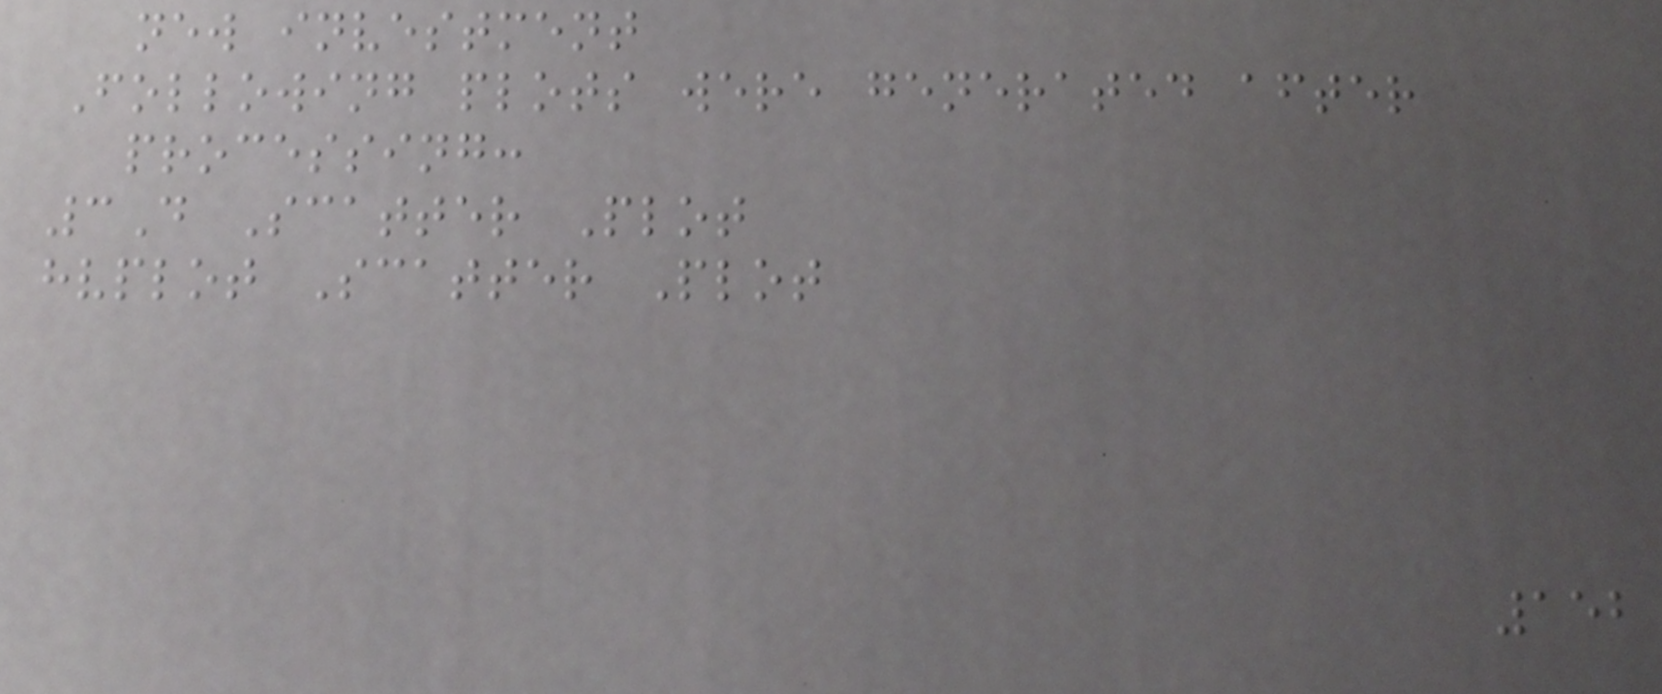new investment
Following plots were generated after
processing:
3D Scatter Plot
hvplot Scatter Plot
152
